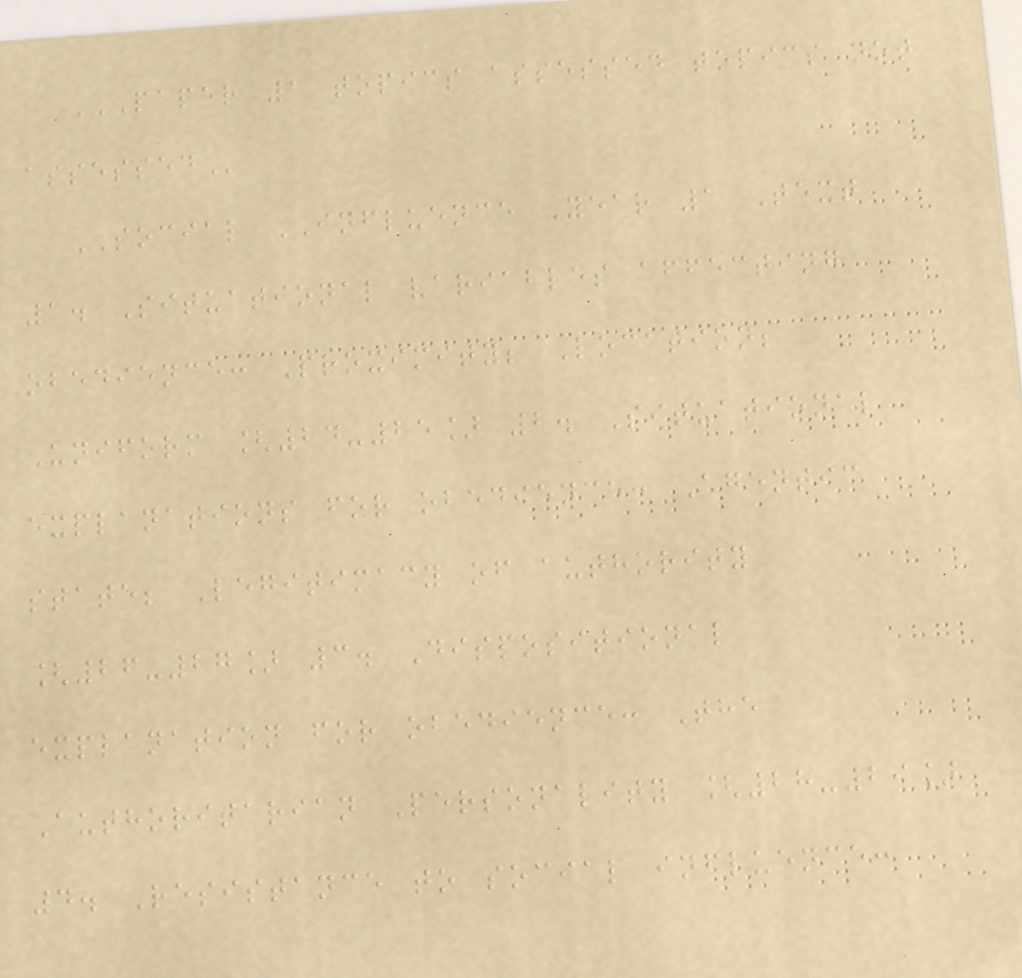PAPER 1 TOPICS ASSESSED TOPICS NOT
ASSESSED
SOCIAL INFLUENCE Year 1 Text
1. Situational variables affecting
obedience: Proximity; Location;
Uniform [24-25] 2. Situational
explanations for obedience: Agentic
state; Legitimacy of authority
[26-27] 3. Dispositional
explanation for obedience: The
Authoritarian Personality [28-29]
4. Resistance to social influence:
